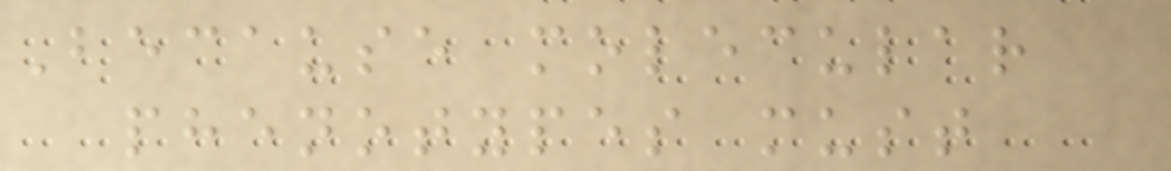Because molecular
phenotypes must
